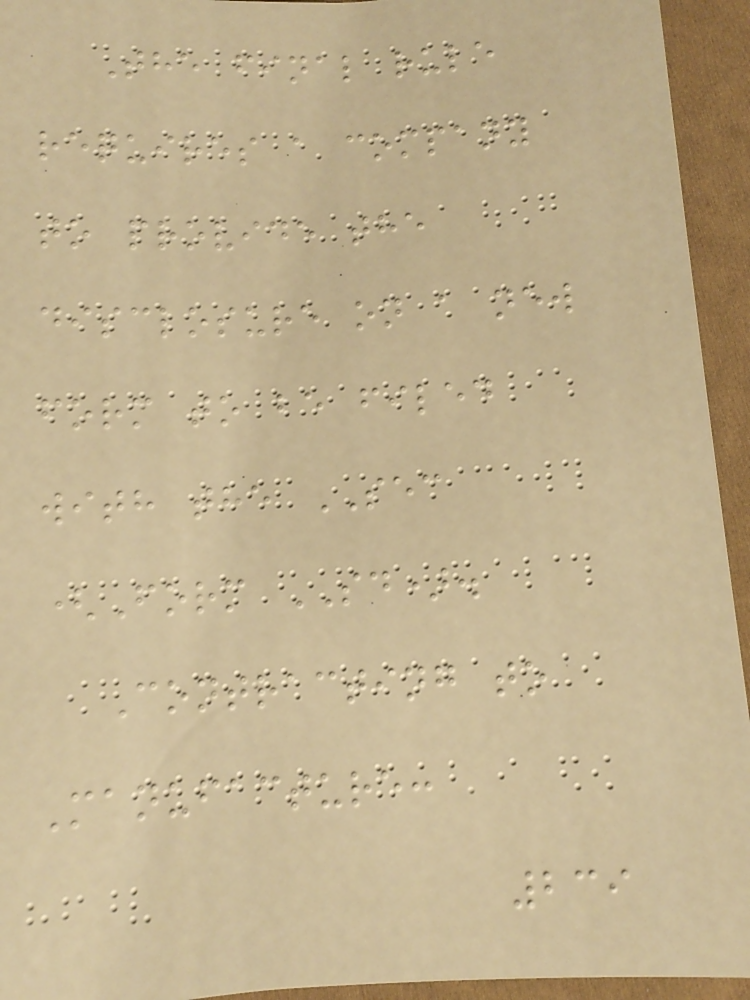The final rule
requires a company
to provide the
disclosure on a new
form to be filed
with the SEC
(Form SD).
Contracting to
Manufacture:
239
